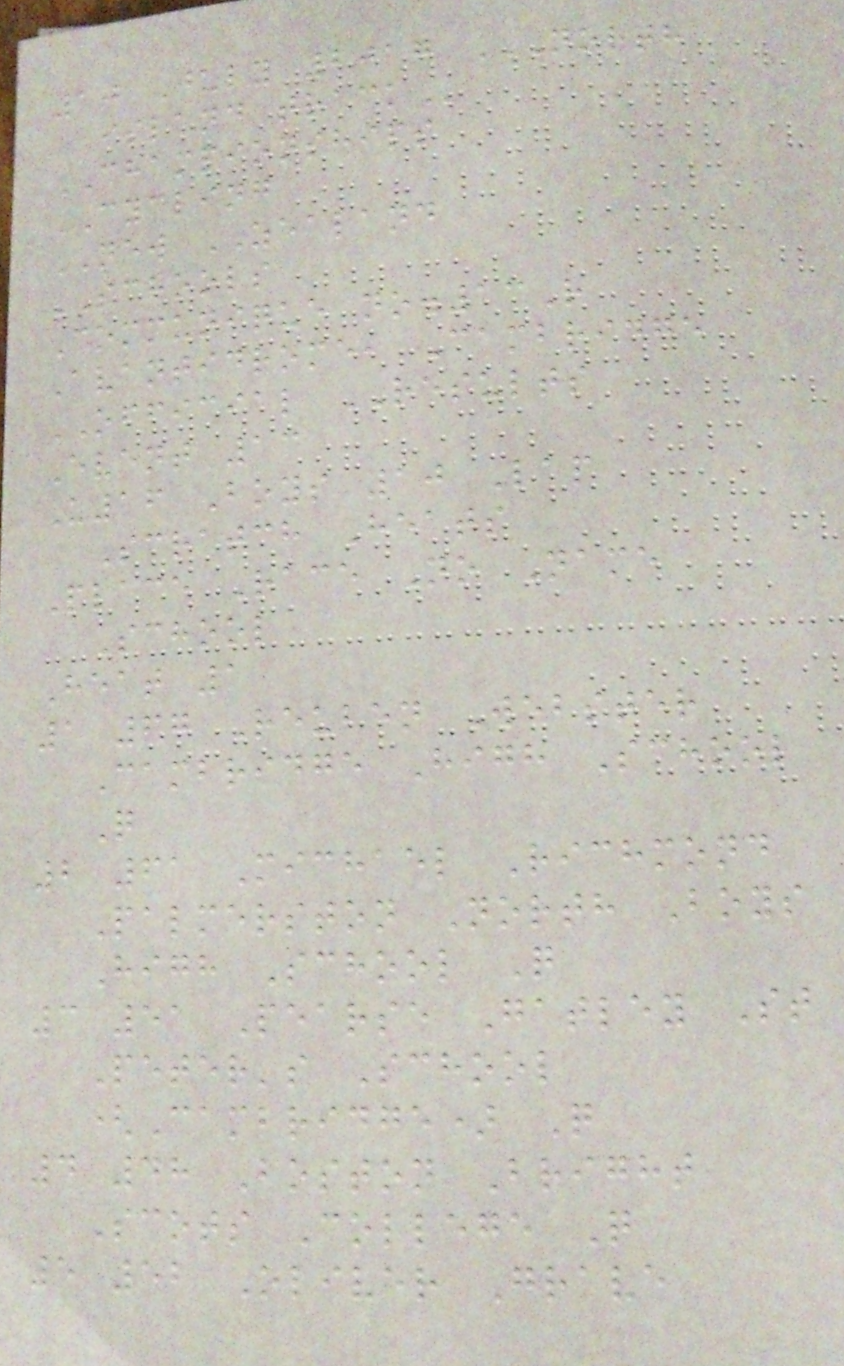10 July 2017 NORTH
ISLAND TRACK
CHAMPIONSHIPS
CYCLING
NEW ZEALAND
SCHOOLS
Communique no.13R
Avantidrome, Cambridge
OFFICIAL RESULTS
Event 13
U16 Boys 10 Lap
Scratch Heats
Place Race No Name
School
Heat 1
1 67 Reuben Webster
Cambridge High School
Q
2 61 Michael Richmond
Palmerston North Boys
High School Q
3 51 Pearse Gatley St
Peter's School
(Cambridge) Q
4 48 Boston Bright
Scots College Q
5 52 Oliver Grave
